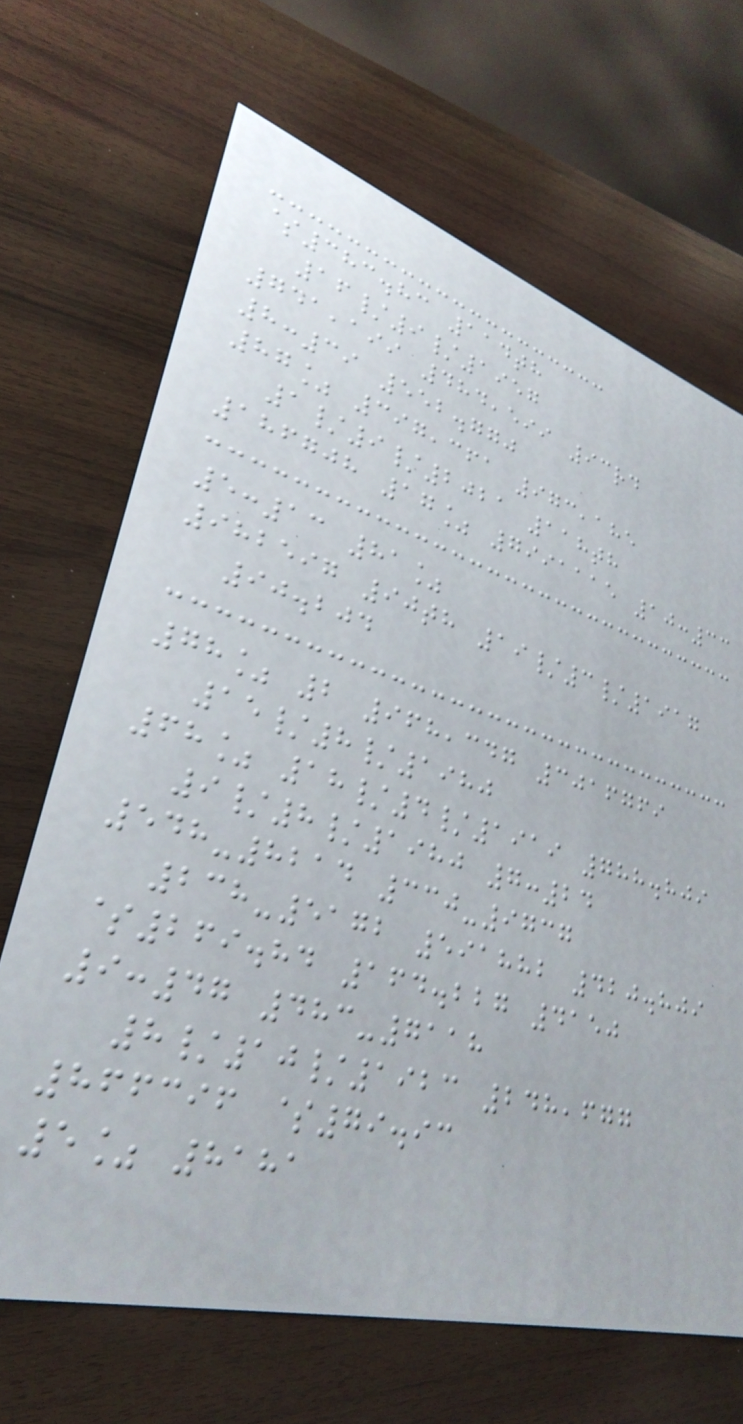$383.83 114th
16/9/1957
741,199 484,599 93rd
8:39 552.770
87% 397,361 973,185
1/9/2021 118th
186708 17% 7991115 10:33
5:13 81%
982597 90th 19/3/1917
90.204
78% 2 968,347 3016769
15/8/1980
68% 18/4/1919 788.809
9/8/1980 7:24
548-8214 330-9737
238-5172 591882 420.809
$269.84 164.227 4150
9:47 483-7118
8/10/1923 248,677
866396 $79.93
5% 8181
